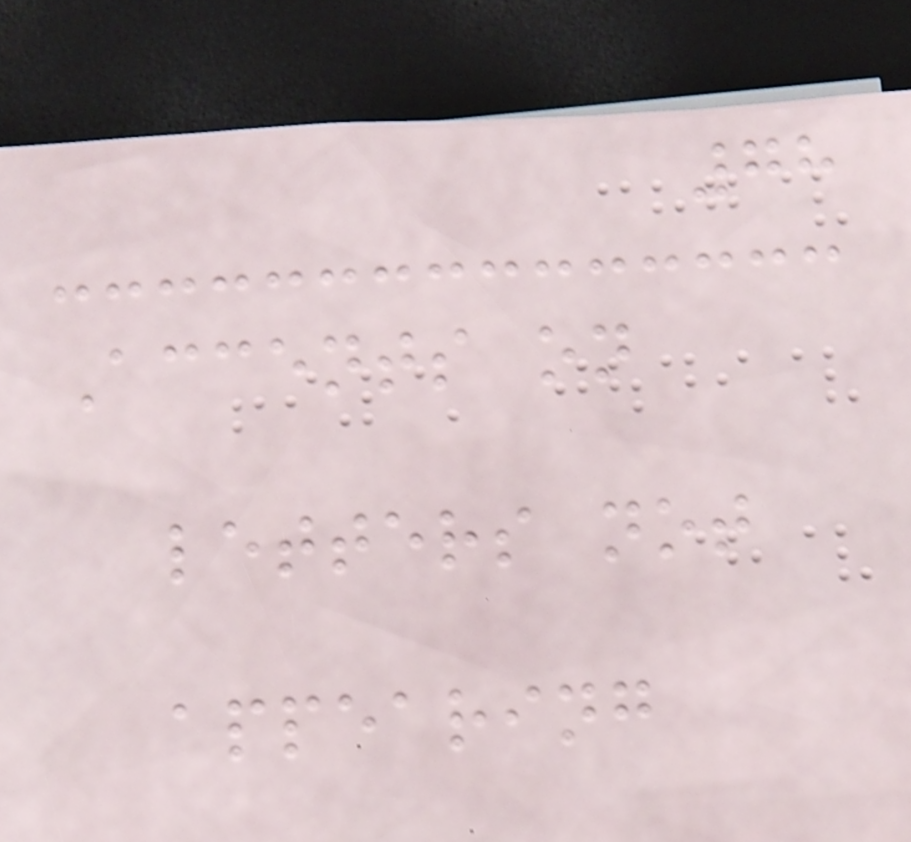78
Accents on
letters not
appearing
